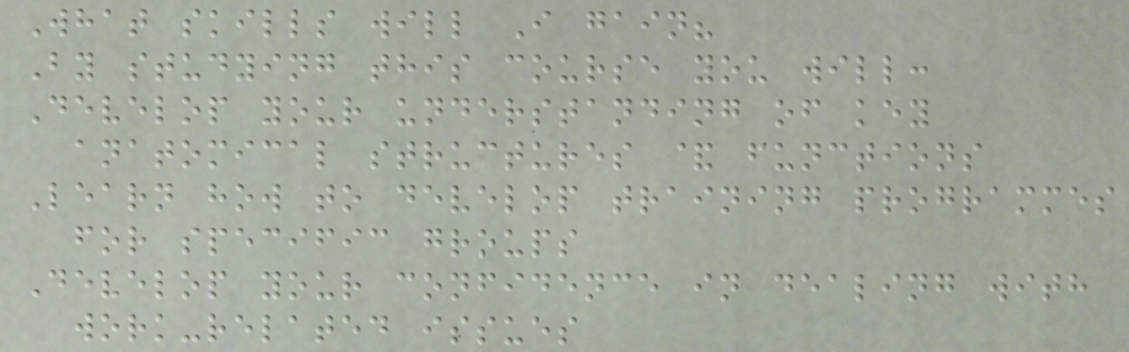What skills will I gain?
By studying this course you will:
Develop your understanding of key
anatomical structures & functions
Learn how to develop training programmes
for specific groups
Develop your confidence in dealing with
work-related issues
